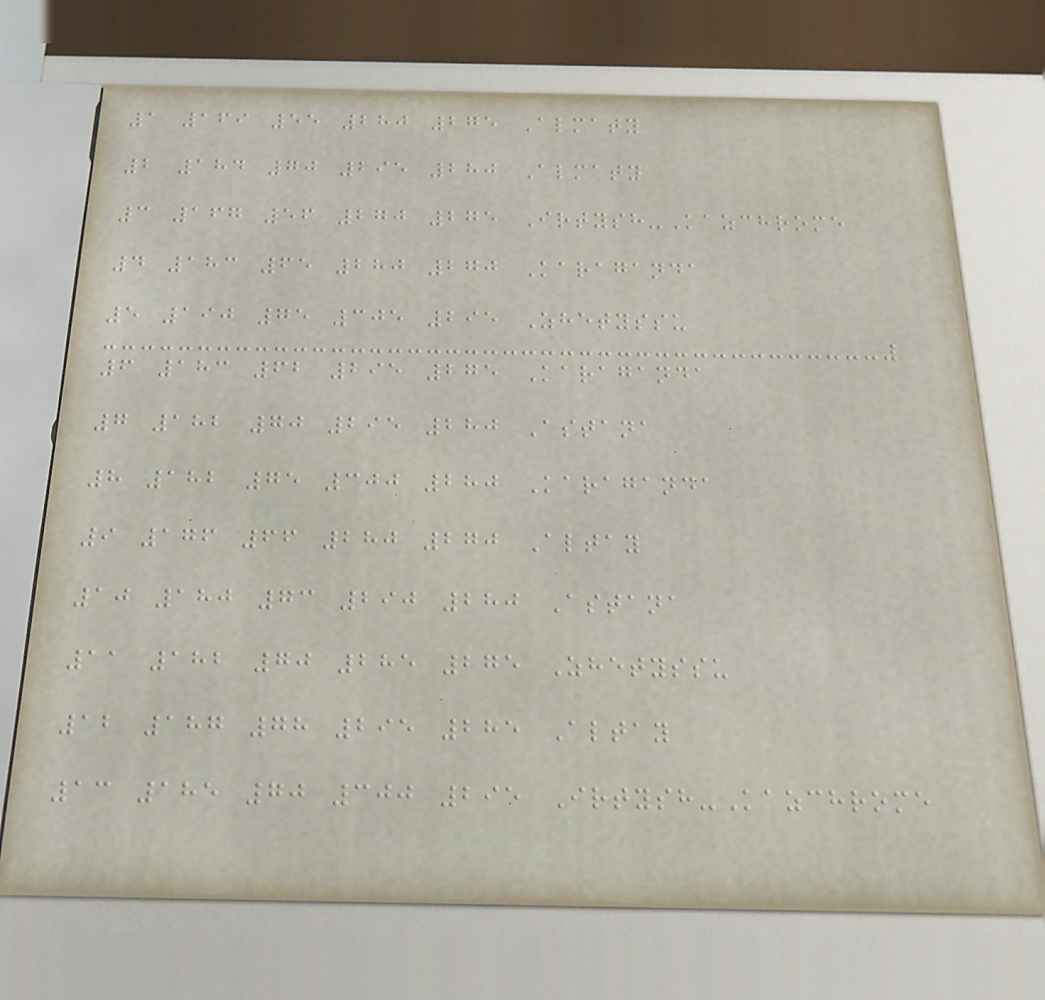1 169 55 280 275 Almaty
2 184 70 295 280 Almaty
3 167 56 270 275 Irtysh-Kazchrome
4 183 65 280 270 Karaganda
5 190 75 305 295 Zhetyssu
6 183 62 295 275 Karaganda
7 182 70 295 280 Astana
8 182 75 300 280 Karaganda
9 176 66 280 270 Altay
10 180 73 290 280 Astana
11 182 70 285 275 Zhetyssu
12 187 78 295 285 Altay
13 185 70 300 295 Irtysh-Kazchrome
